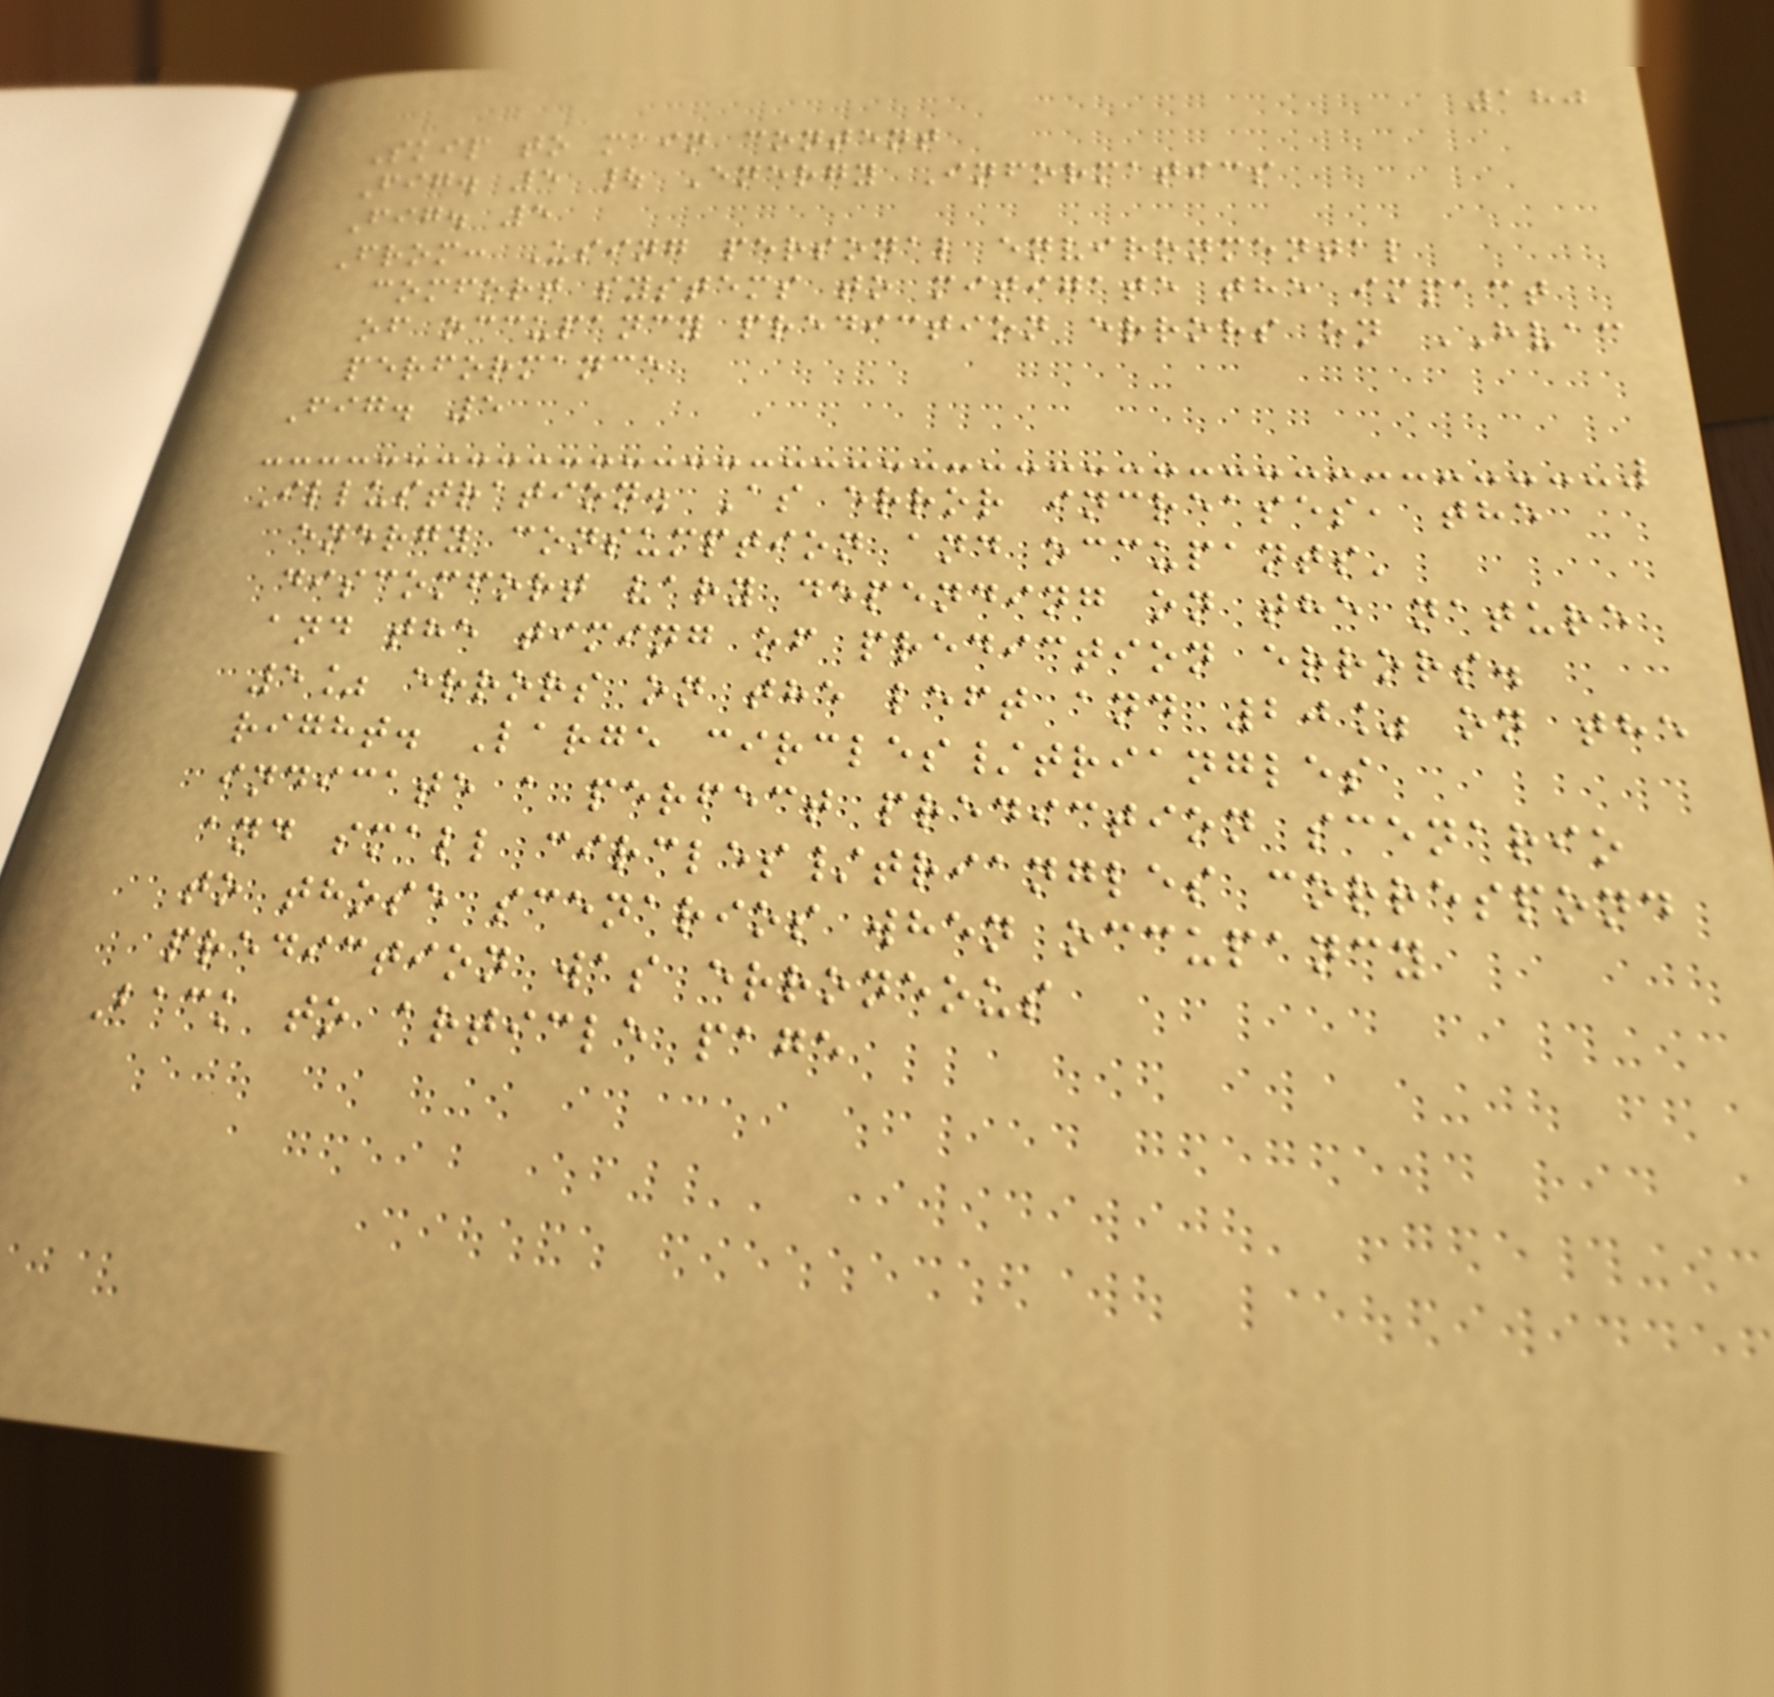180
Skip to main content
Fig. 5 | Energy Informatics
Fig. 5
From: Using personal environmental
comfort systems to mitigate the impact
of occupancy prediction errors on HVAC
performance
Fig. 5
Illustration. As error increases, the
energy consumption and occupants'
discomfort vary depending on the nature
and the timing of prediction errors.
5% errors on the left and 20% on the
right. Large circles/triangles
indicate a perfect prediction scenario
and small circles/triangles correspond
to those scenarios when occupancy
prediction was erroneous
Back to article page
